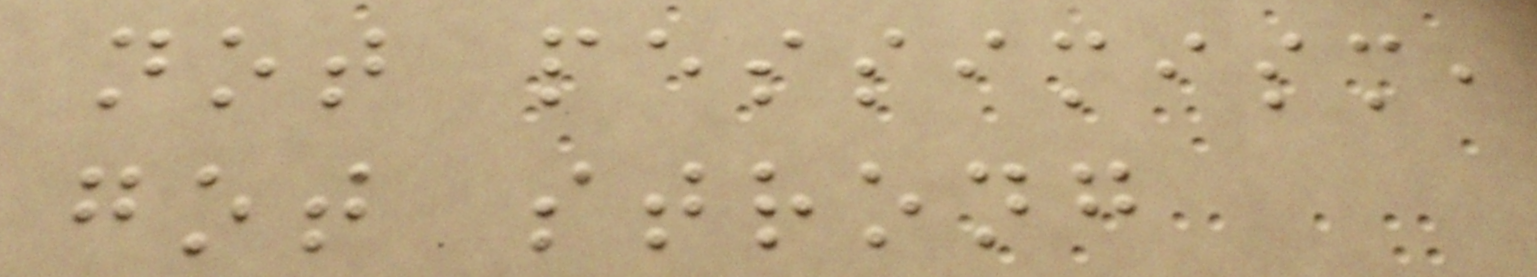not pessimism,
got strong
